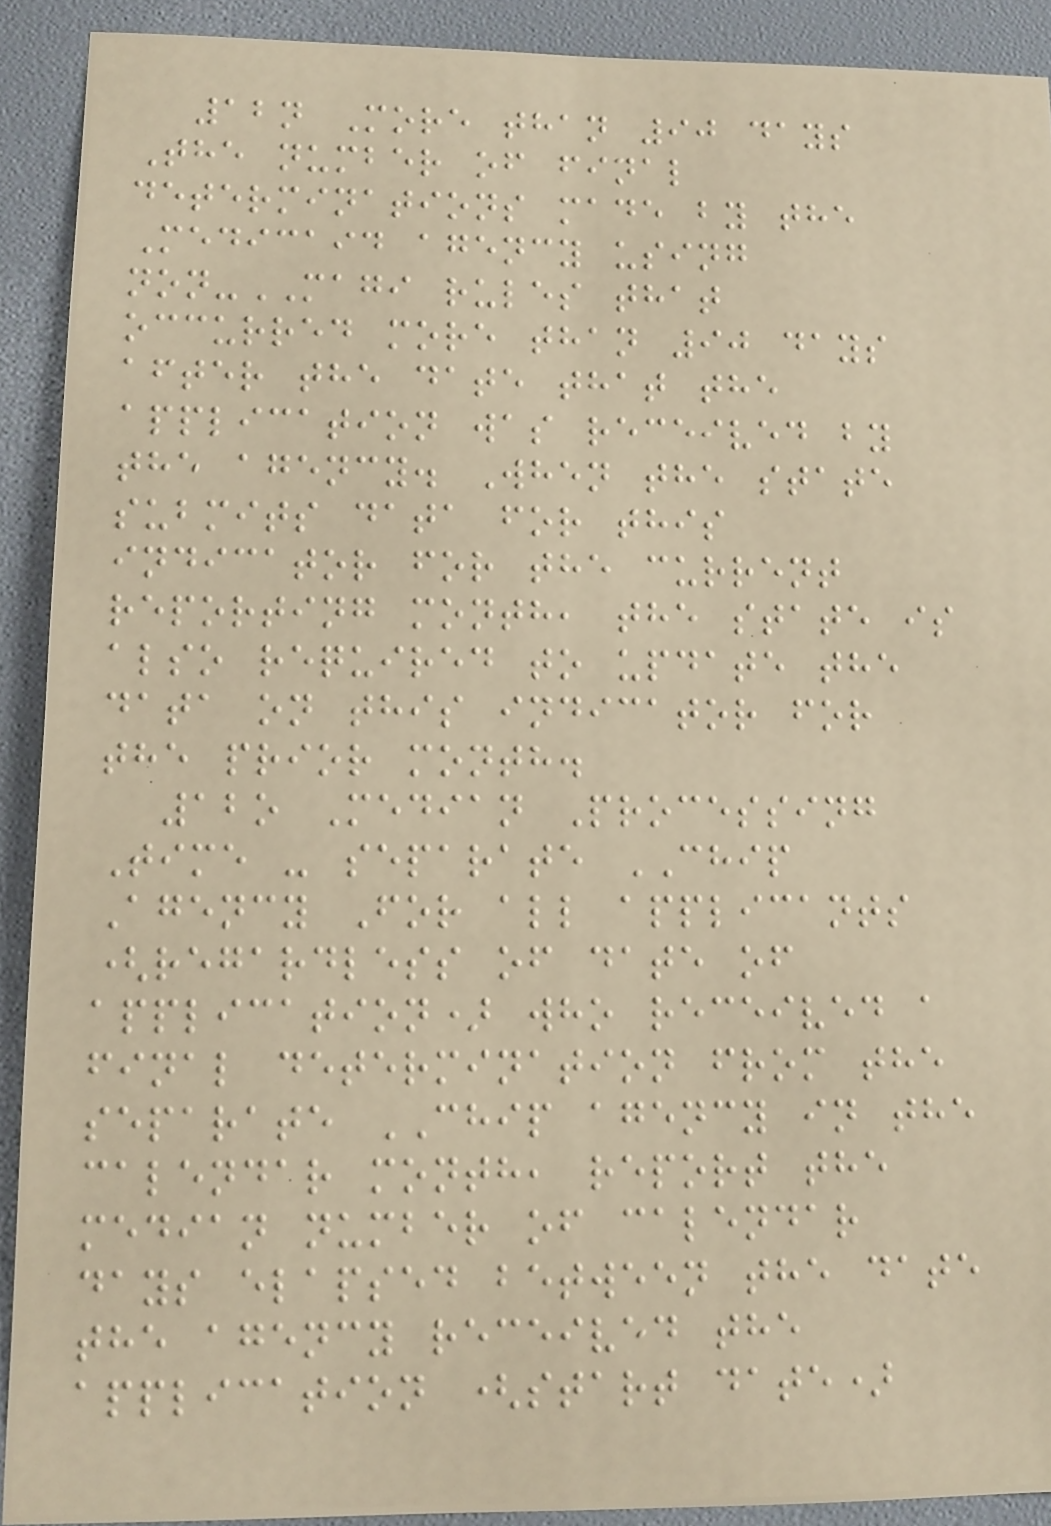12n More than 90 days
The number of final
determinations made by the
Medicaid agency using
non-MAGI rules that
occurred more than 90 days
after the date that the
application was received by
the agency. When the state
submits data for this
indicator for the current
reporting month, the state is
also required to update the
data on this indicator for
the prior month.
12o Median Processing
Time - separate CHIP
Agency For all applicants
(regardless of date of
application) who received a
final determination from the
separate CHIP agency in the
calendar month, report the
median number of calendar
days elapsed between the date
the agency received the
application (start date)
